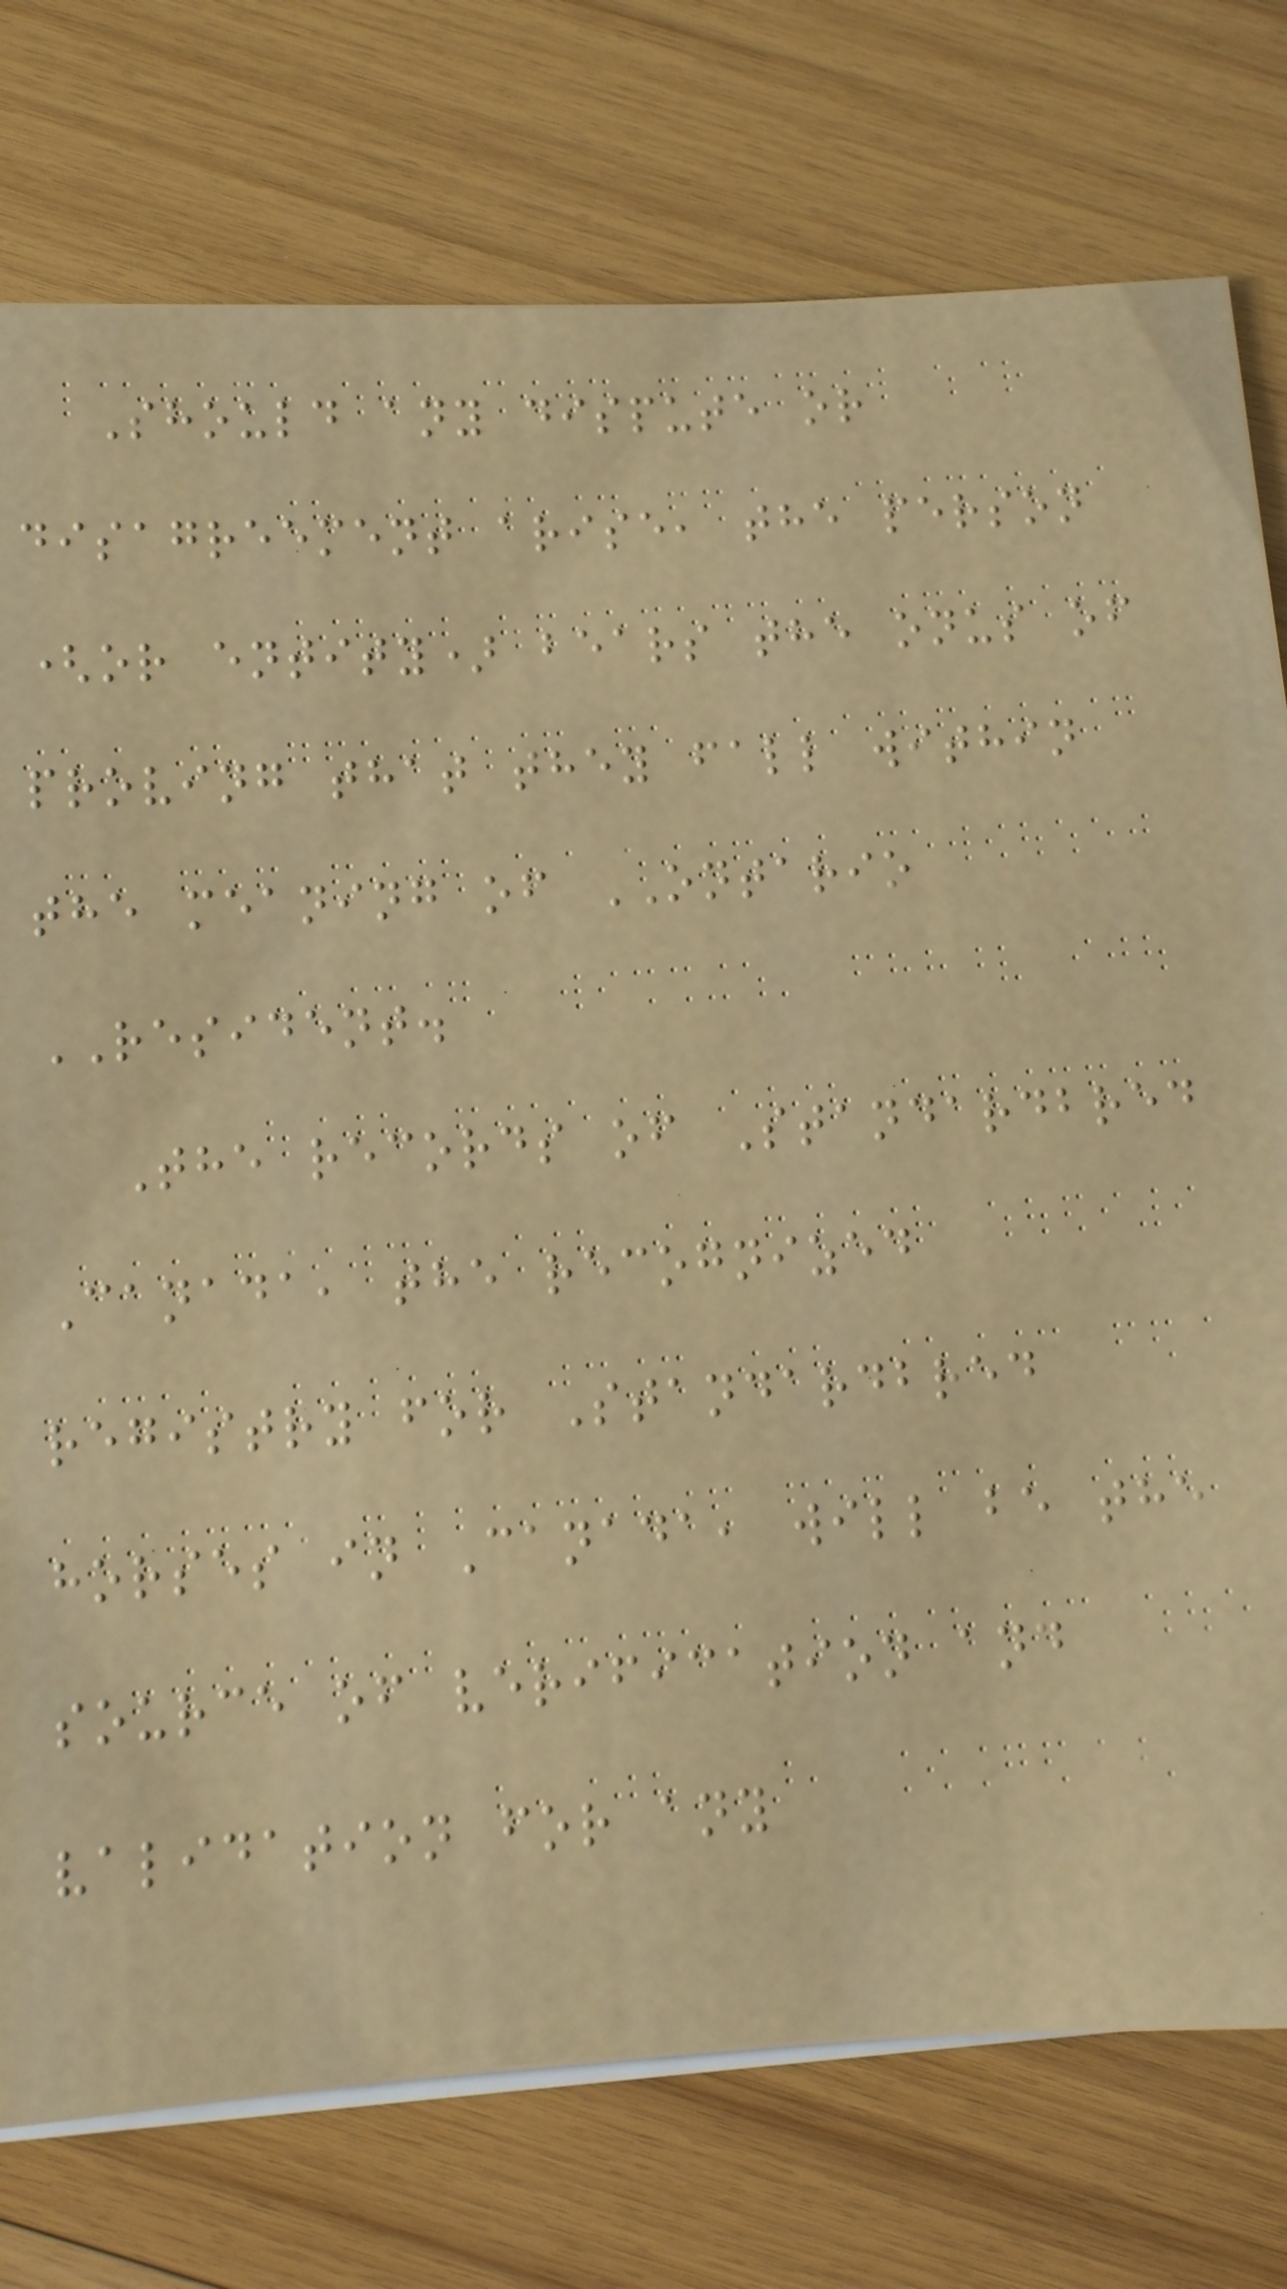Should any dispute or
disagreement arise, the person
(or entity) bears the onus of
proving that they fall within
the meaning of ONTARIO
RESIDENT.
The records of Standardbred
Canada, the recognized
registry for Standardbred
horses in Canada, will be the
source of verification and
validation for any
